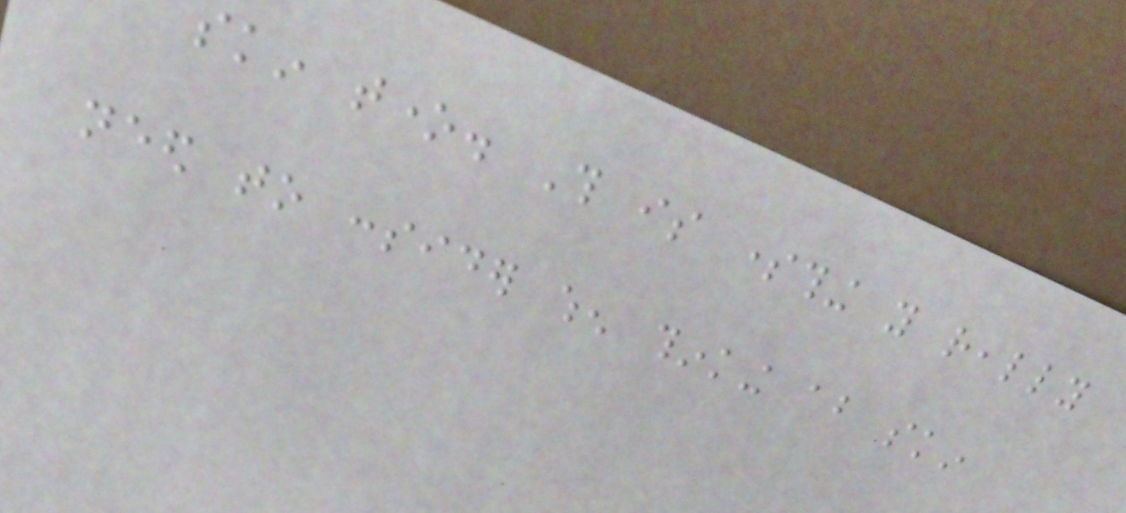skin tone. This is something you really
need to consider when thinking about skin
